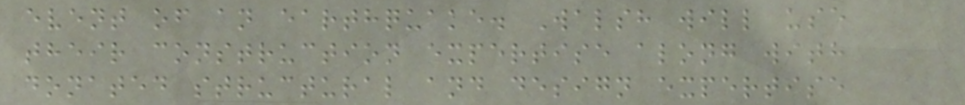event of an earthquake. Walsh will use
their construction expertise along with
donated structural and design expertise
